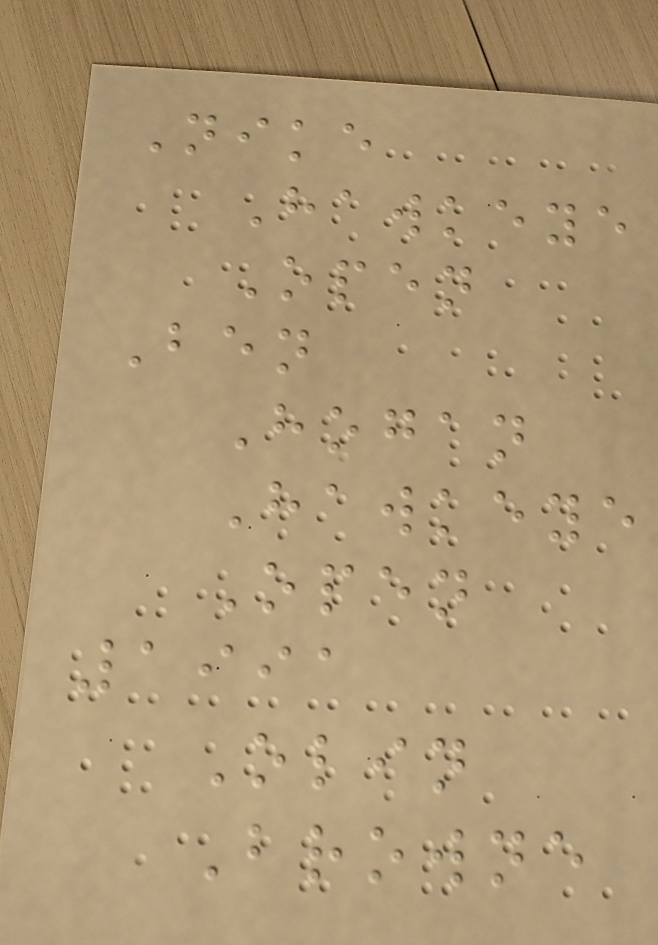Nike
Hawkeye
Open
Ben
Hogan
Hawkeye
Open
1991
Olin
Browne
